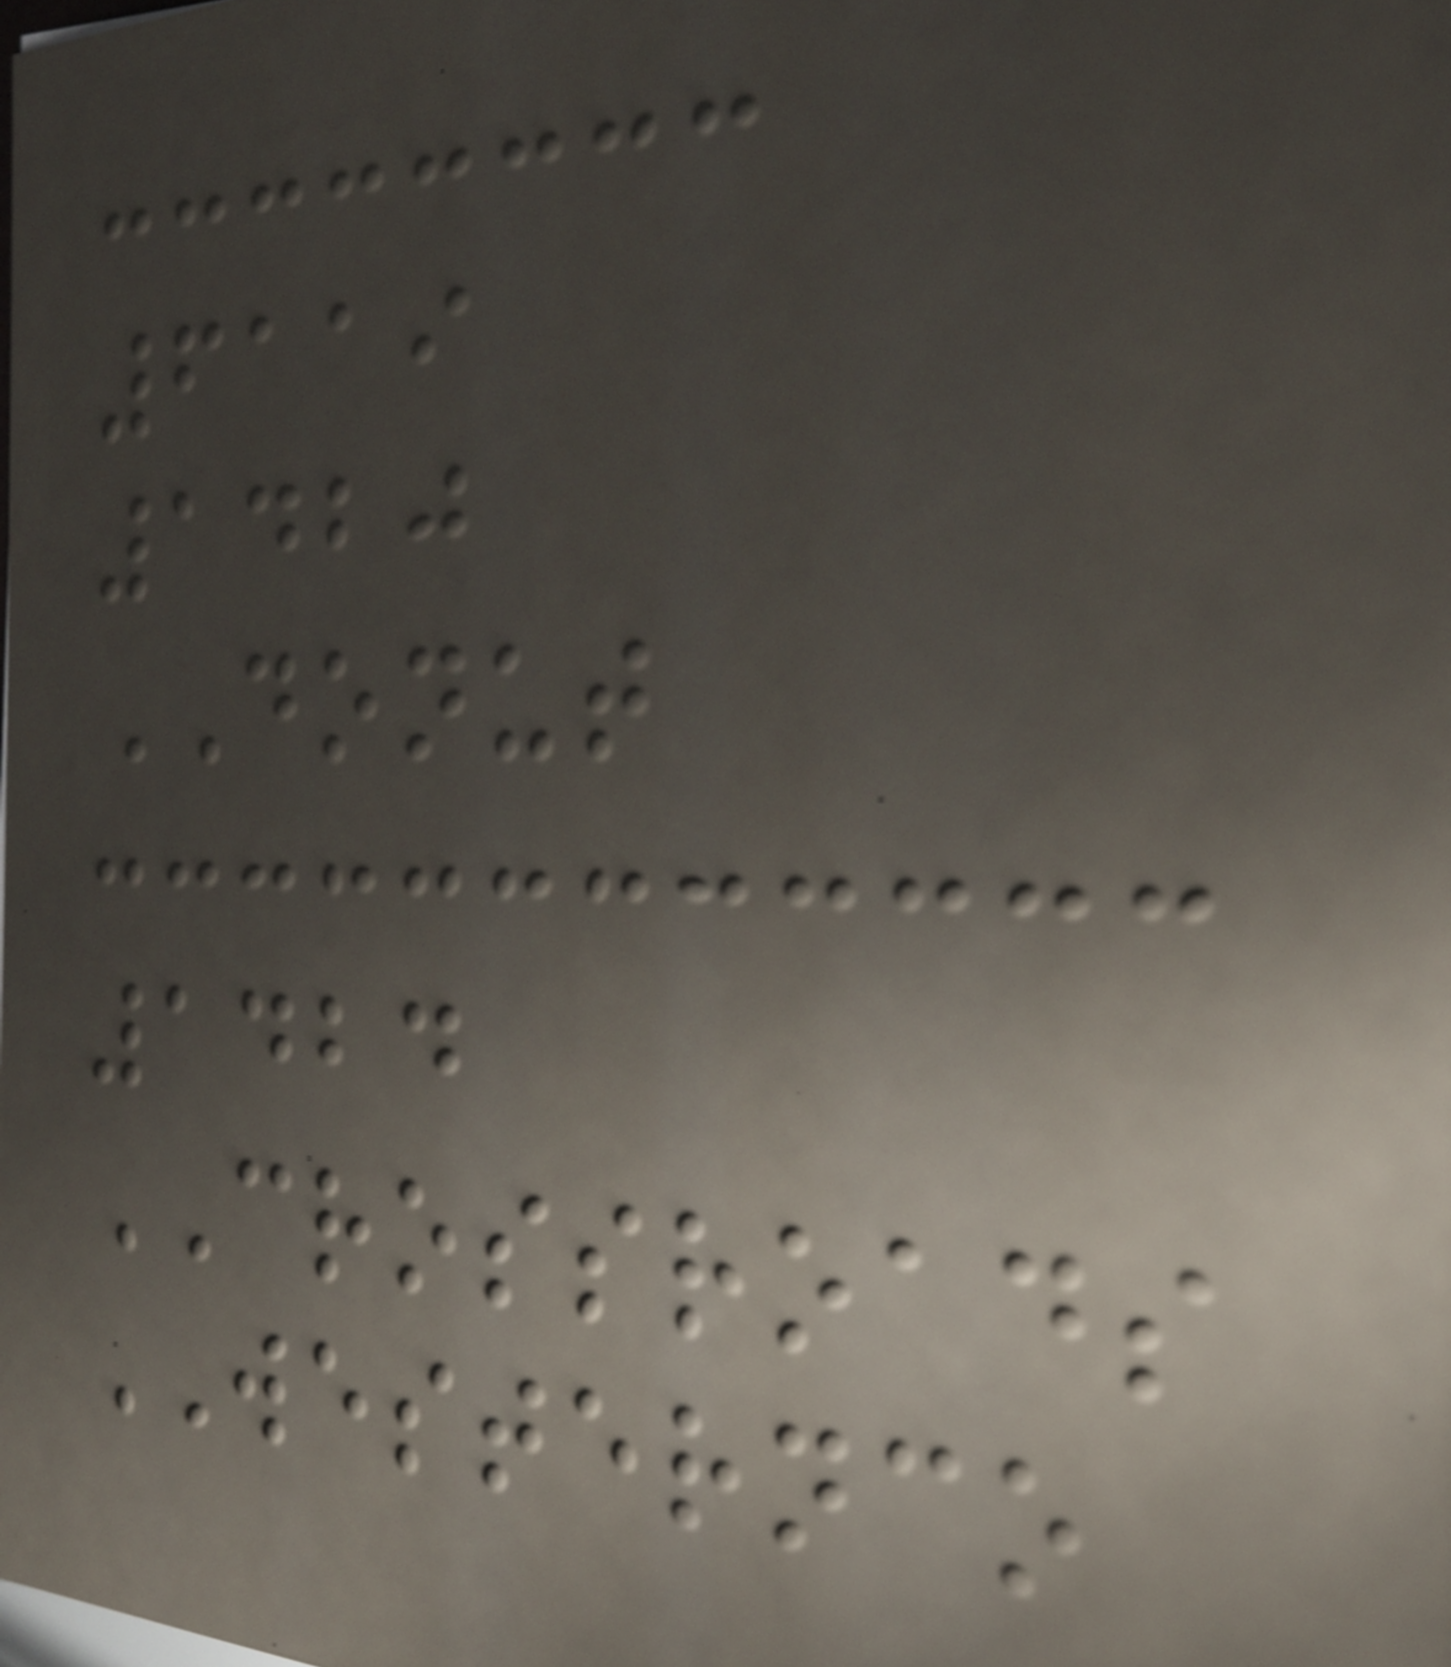6119
1420
DONUT
1424
CROSSROADS
WESTERNCO
